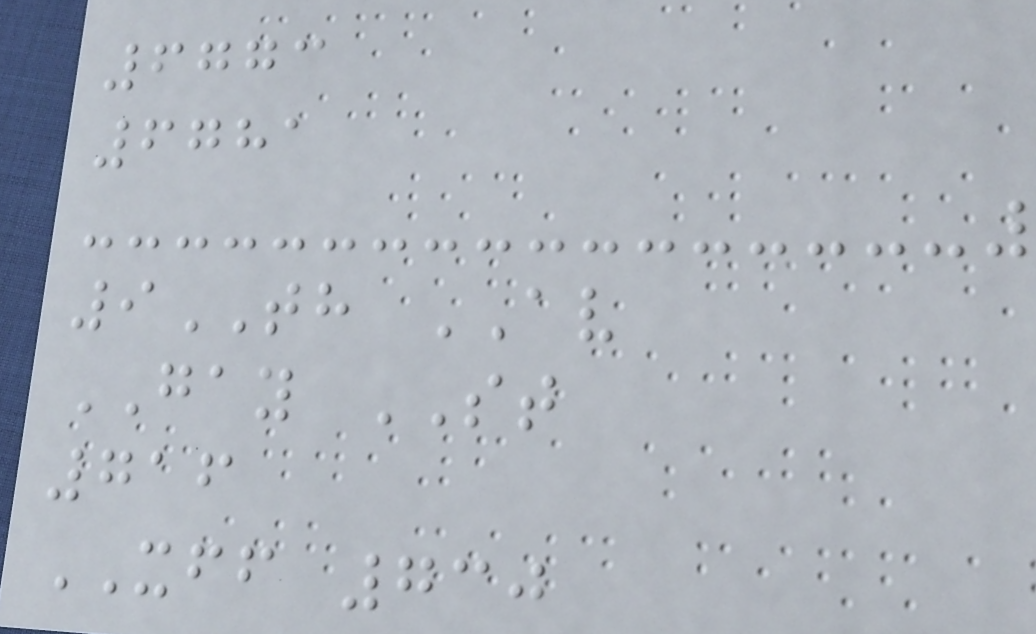6773
6781
9TH AV
GAY ST
716
XFF 730
